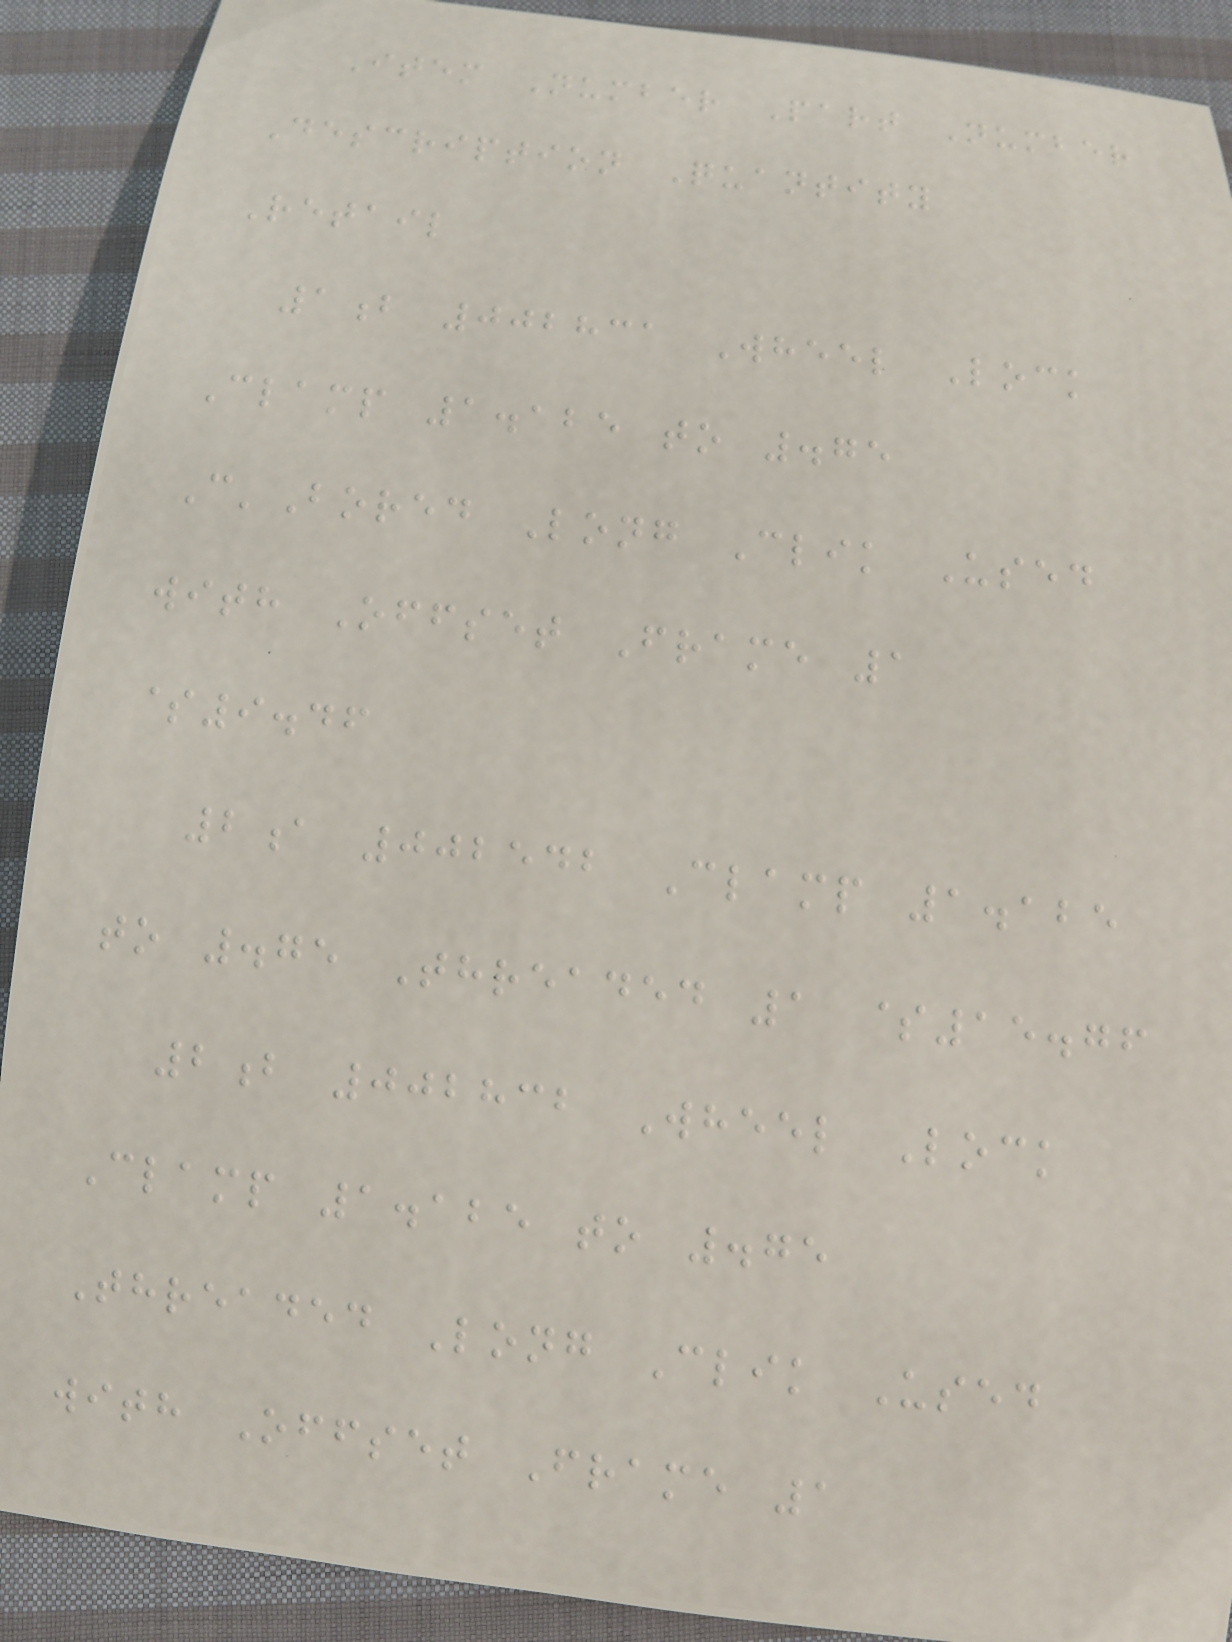Item Number Part Number
Description Quantity
Retail
1b 002831 Wheel Lock
Clamp 1.125 to .75
C'Bored Long Clik Used
with Offset Frame 1
$9.46
2a 002542 Clamp 1.125
to .75 Threaded 1 $15.76
2b 002832 Wheel Lock
Clamp 1.125 to .75
Threaded Long Clik Used
with Offset Frame 1
